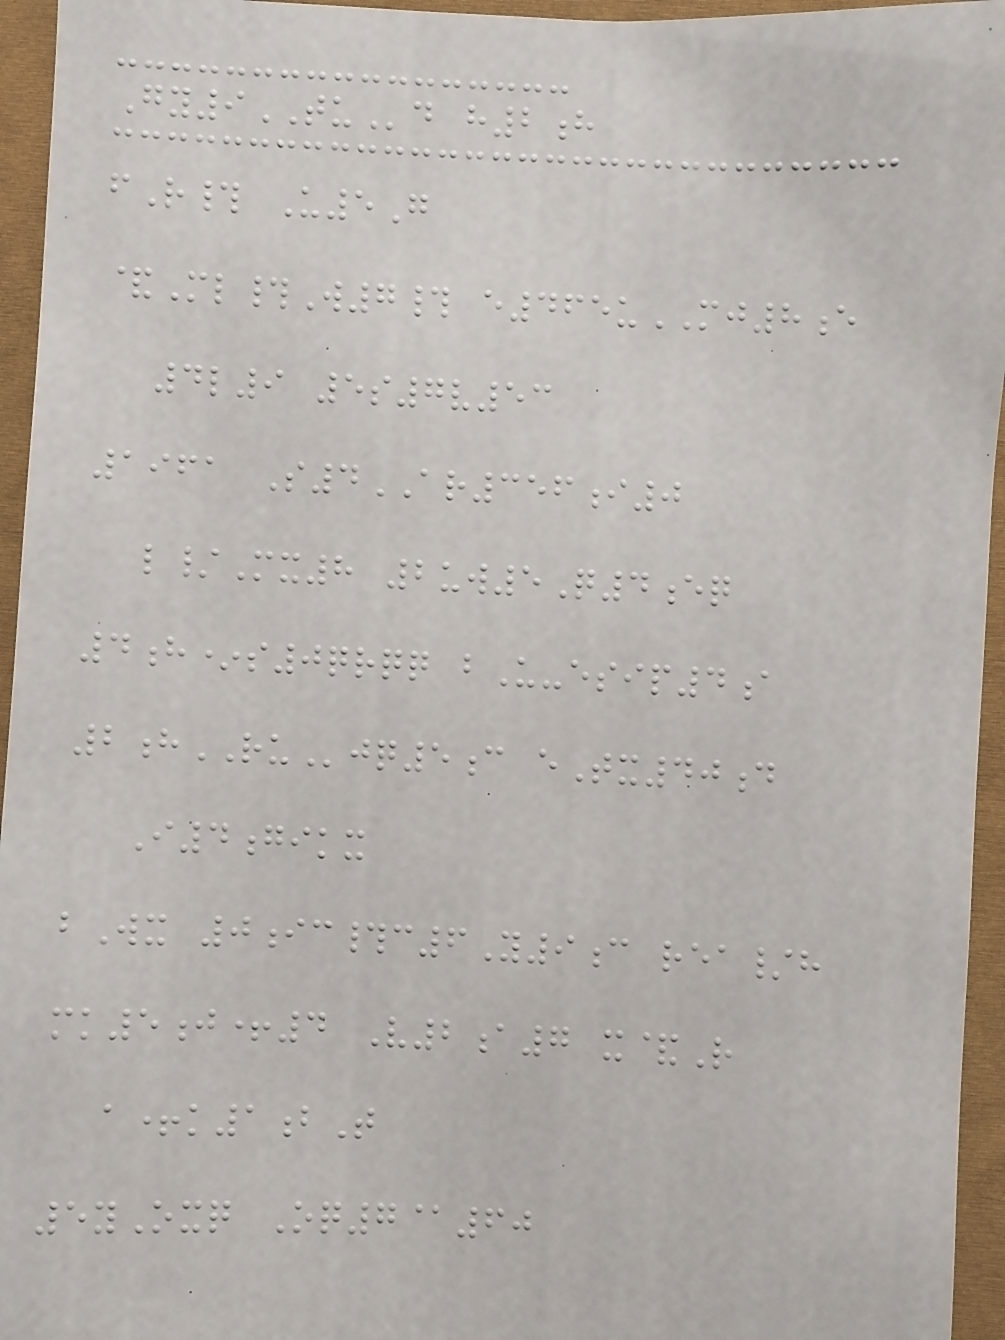Gy9TUd h2h
fR# U5G
&Ml#W7# e465uMJ8e
4l9 5s7v53
1961 S4AR356i0
l/Mx8 2uw5Q4eq
4h*s0qrqq bU-esip4a
2hRUjq5c eTx40d
I4gikx
bWx 0ic#c6Y9c rea/h
mk5j+4 V2a7 x&R
a+k1bT
5yOxq Oq7@60
